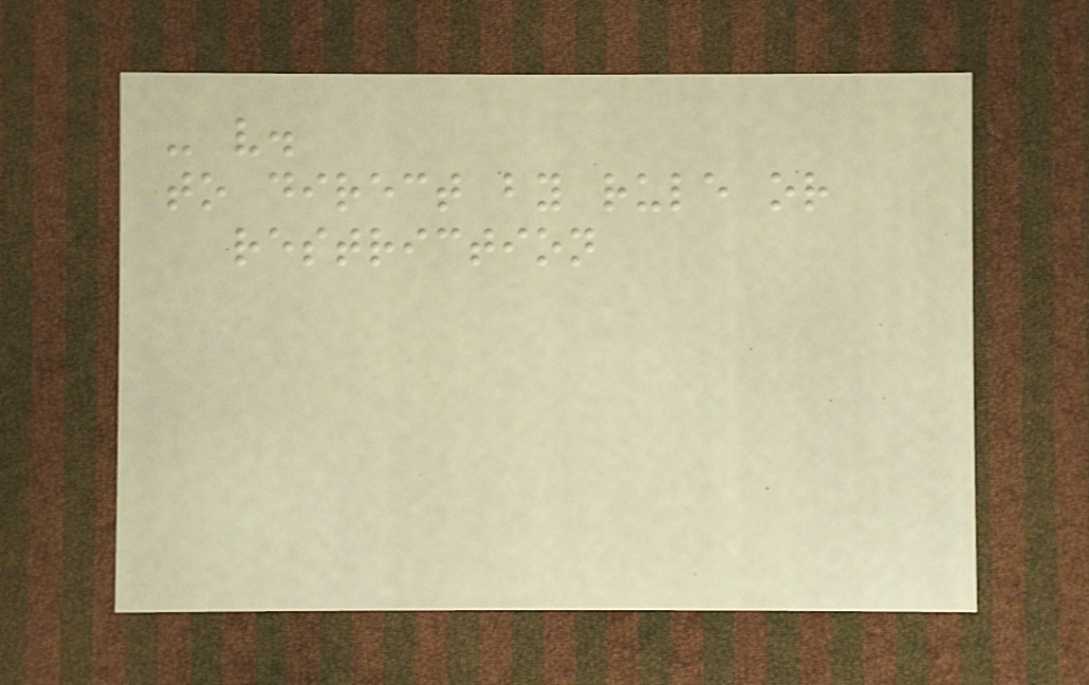- v.
to direct by rule or
restriction
